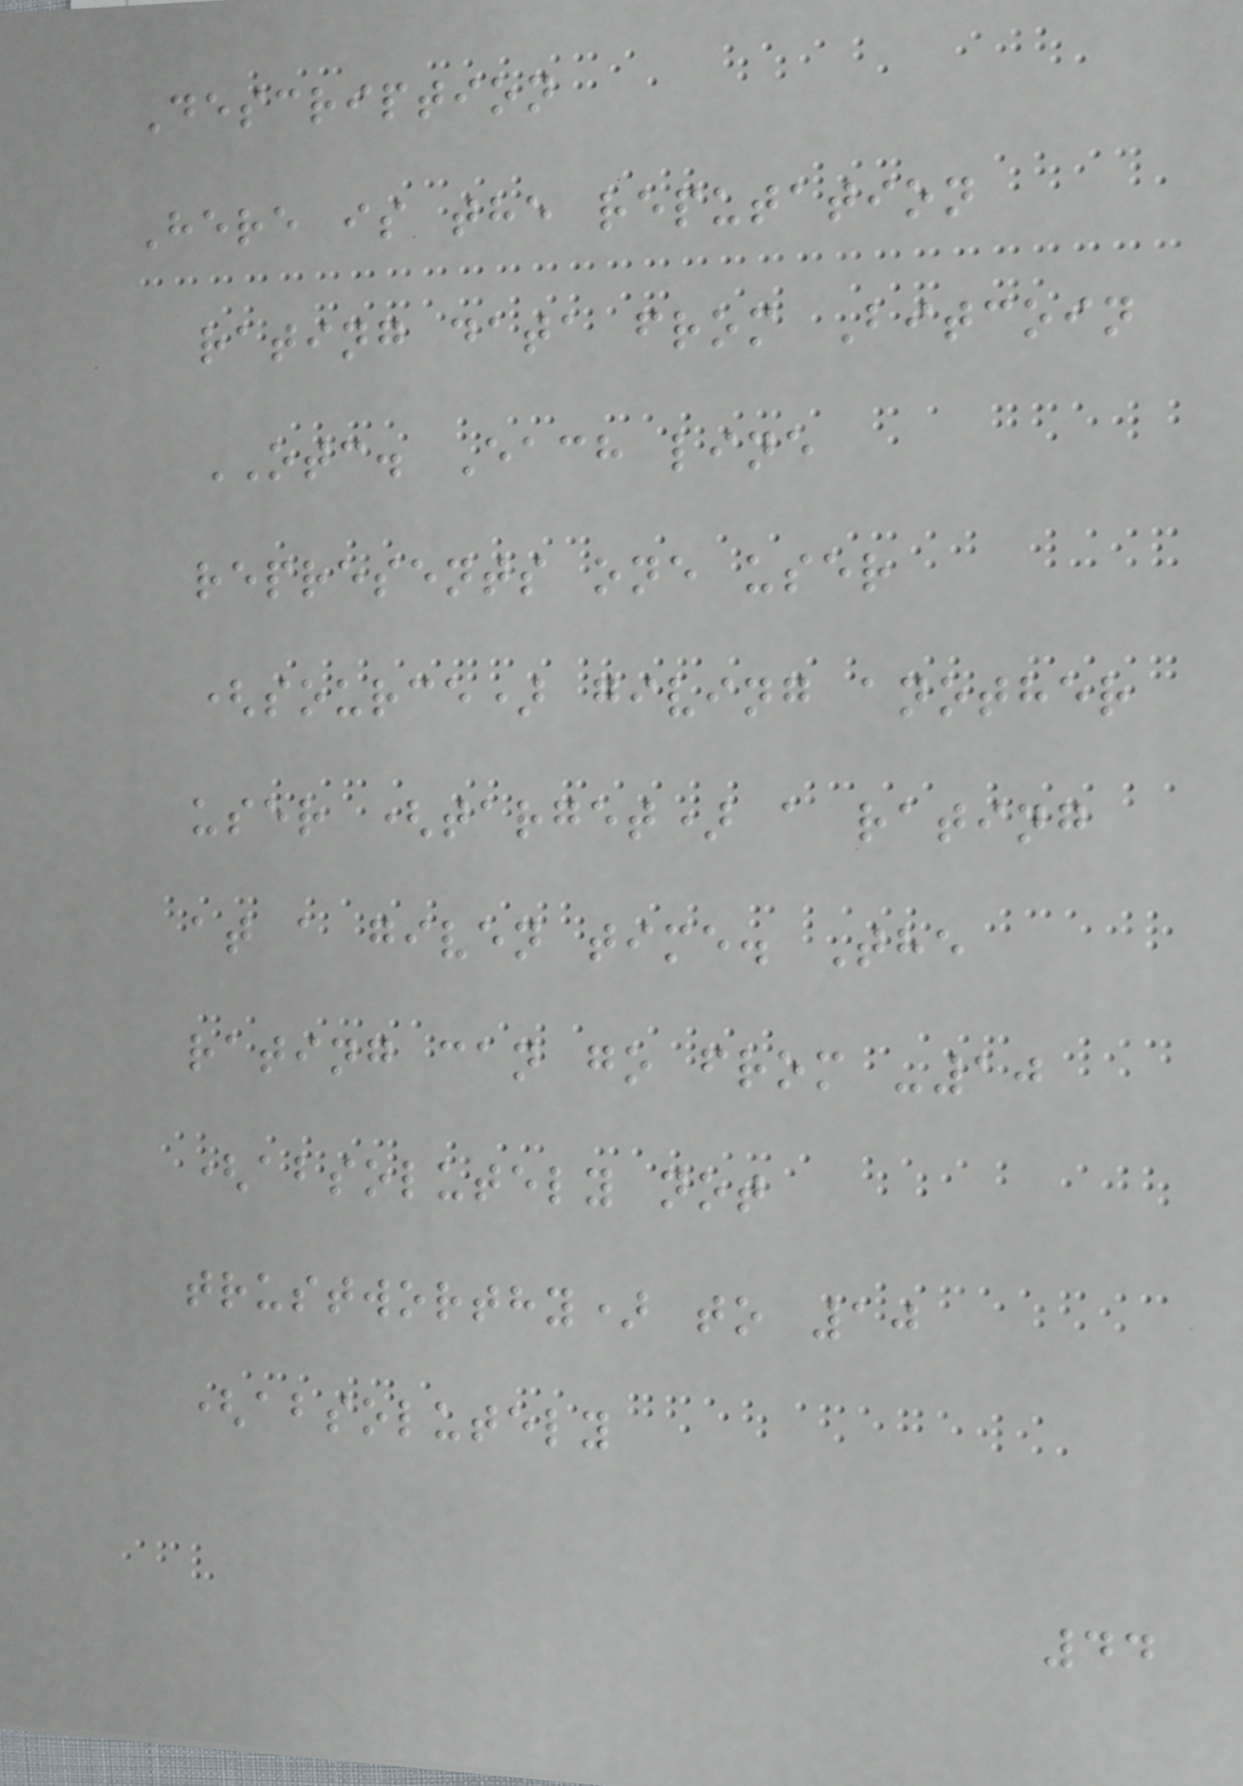Description
Here is the reputation
rating data from Bitcoin
OTC. Each line
represents one user
(source) giving another
user (target) a rating
at a given time. The
rating can go from -10
(absolutely not
trustworthy) to 10
(absolutely
44
